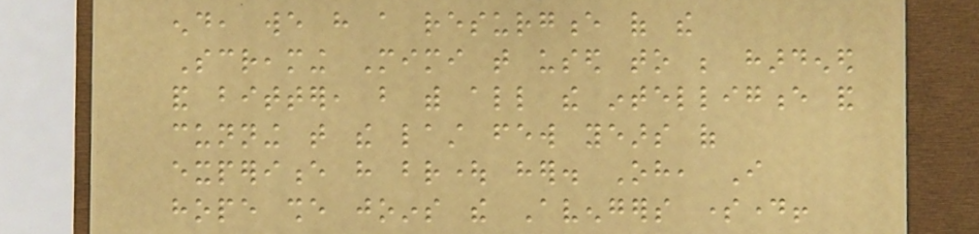end, we have a resurgence of the
Screaming Mimi that used to be hardened
and bitter, but with all the intelligence and
cunning that the last few years of
experience have brought her. Oh, I
hope she joins the Avengers someday!
